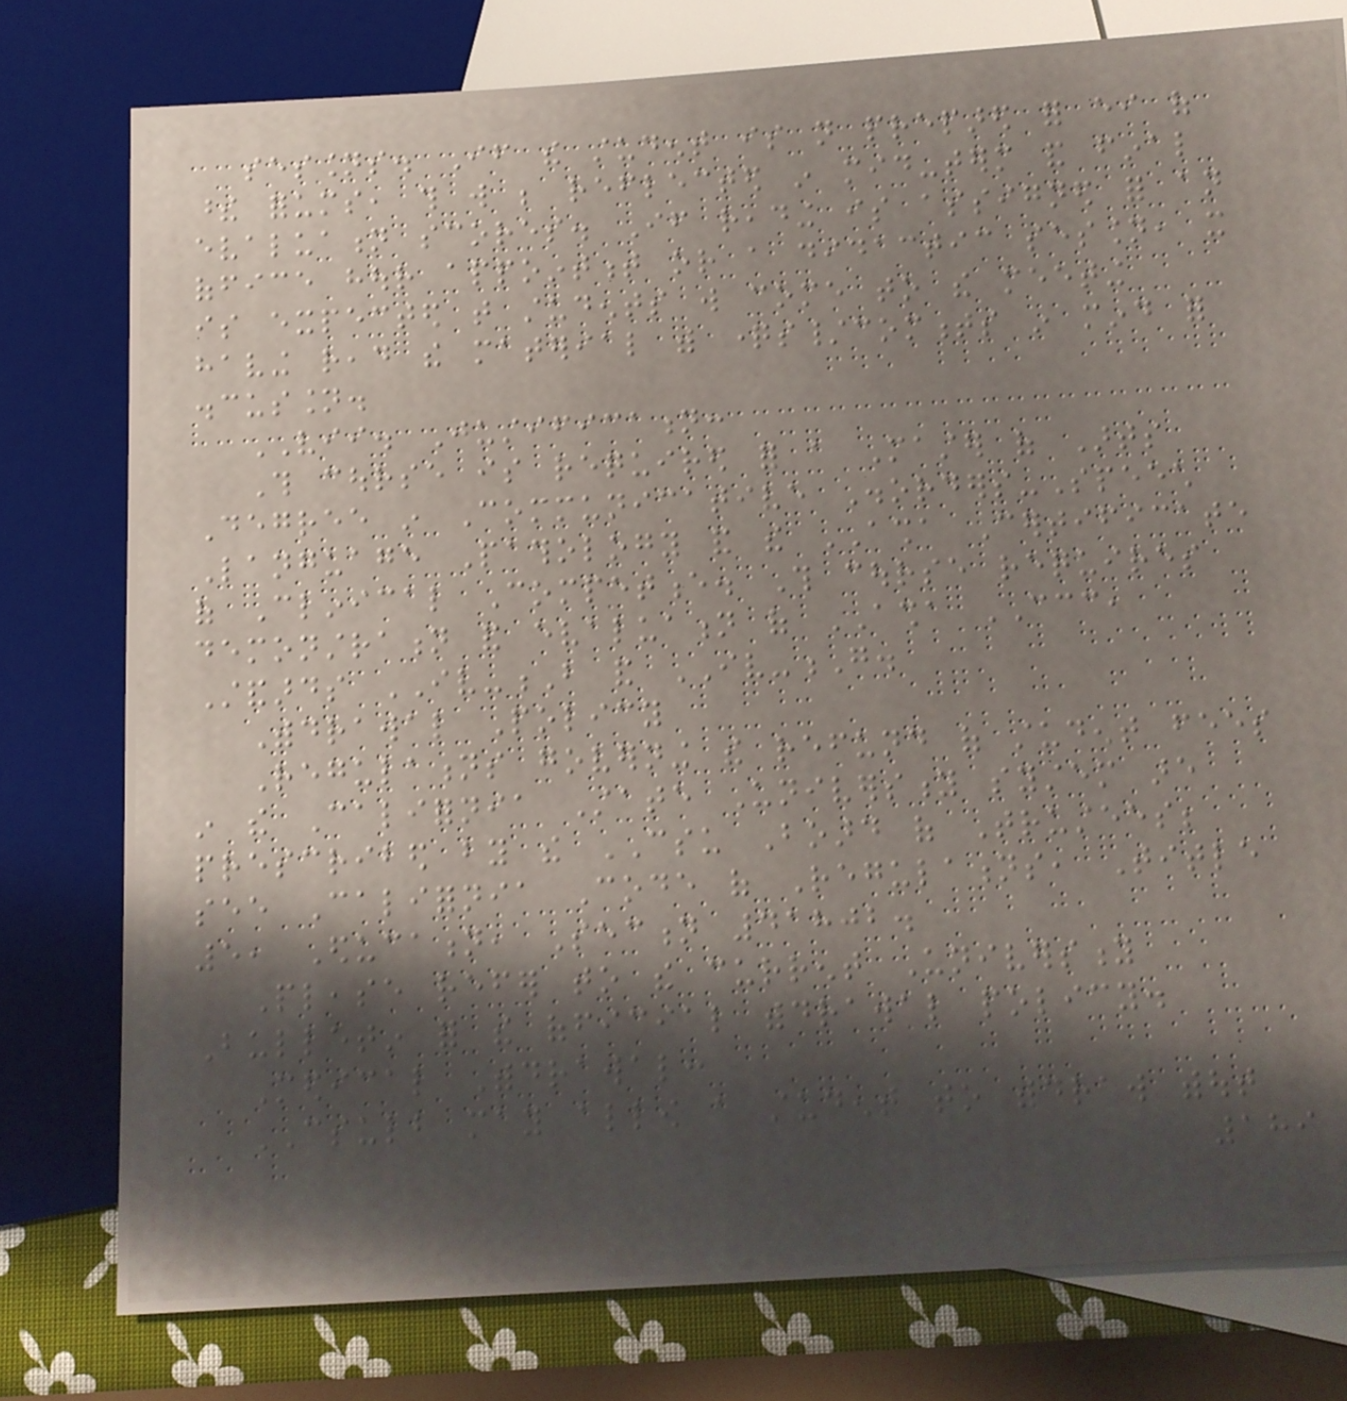sessions. If the student is not prepared for either of
these forums, this will be reflected in mid-term and final
evaluation scores. If reading is assigned for an
office hour appointment or a didactic session, it
is expected that students will come to the meeting
having read the material with questions/comments in mind for
discussion.
VII. Justification:
This course is required for a Master of Arts
Degree in Communicative Disorders-Speech
Language Pathology and the ASHA Certificate
of Clinical Competence. This course requires
demonstration and evaluation of ASHA CCC,
Standards IV-B and IV-G.
Withdrawal Policy
Regulations governing the refund of student fees
in the California State University system are
prescribed by the CSU Board of Trustees;
see California Code of Regulations, Title
5, Education, Section 41802.
Please refer to the current University
Bulletin for the official withdrawal policy.
Medical Withdrawal:
CSULB may allow a student to withdraw without
189
